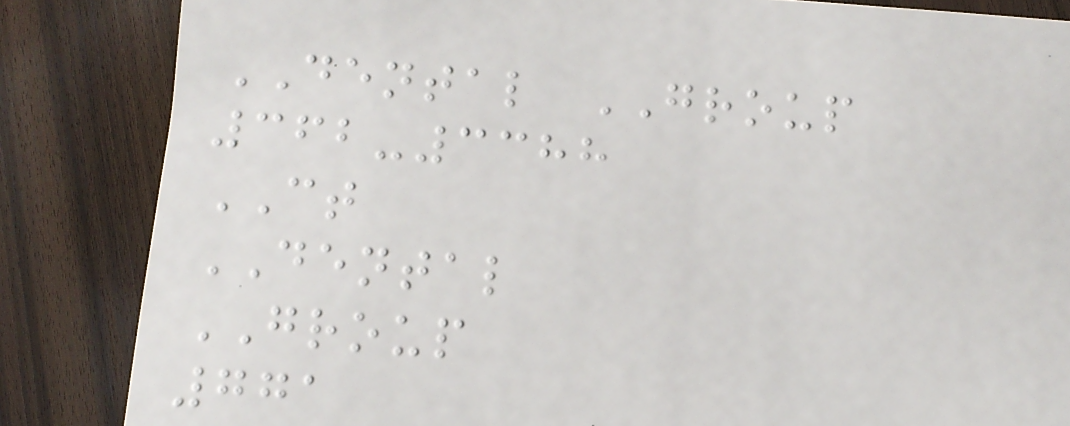DENTAL GROUP
362-3388
CT
DENTAL
GROUP
771
